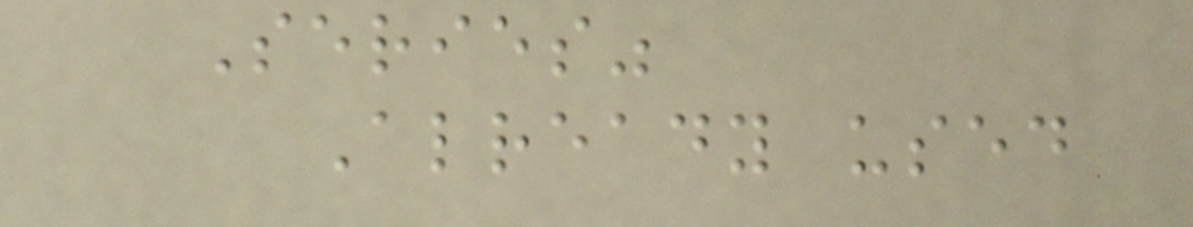Series"
Already used
